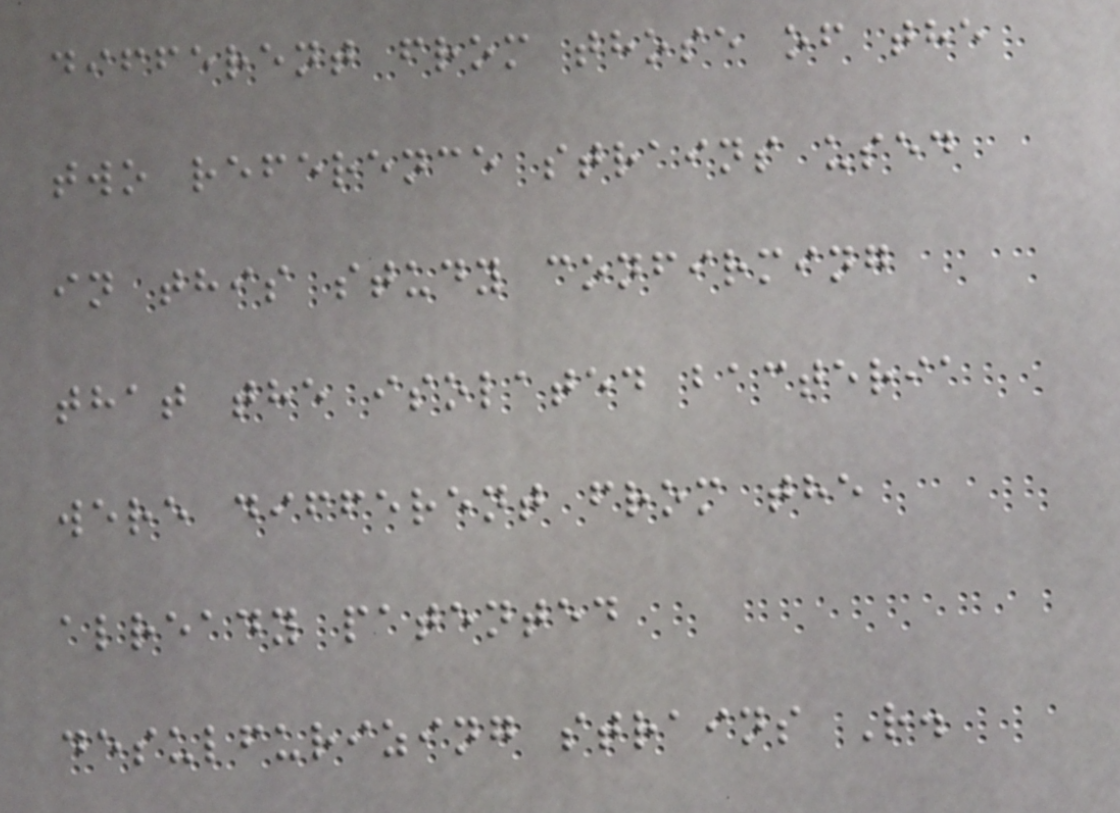different from those of the
two reference strains used
in this study confirming
that the isolated bacteria
were different from the
already patented
desulfurizing strains R.
